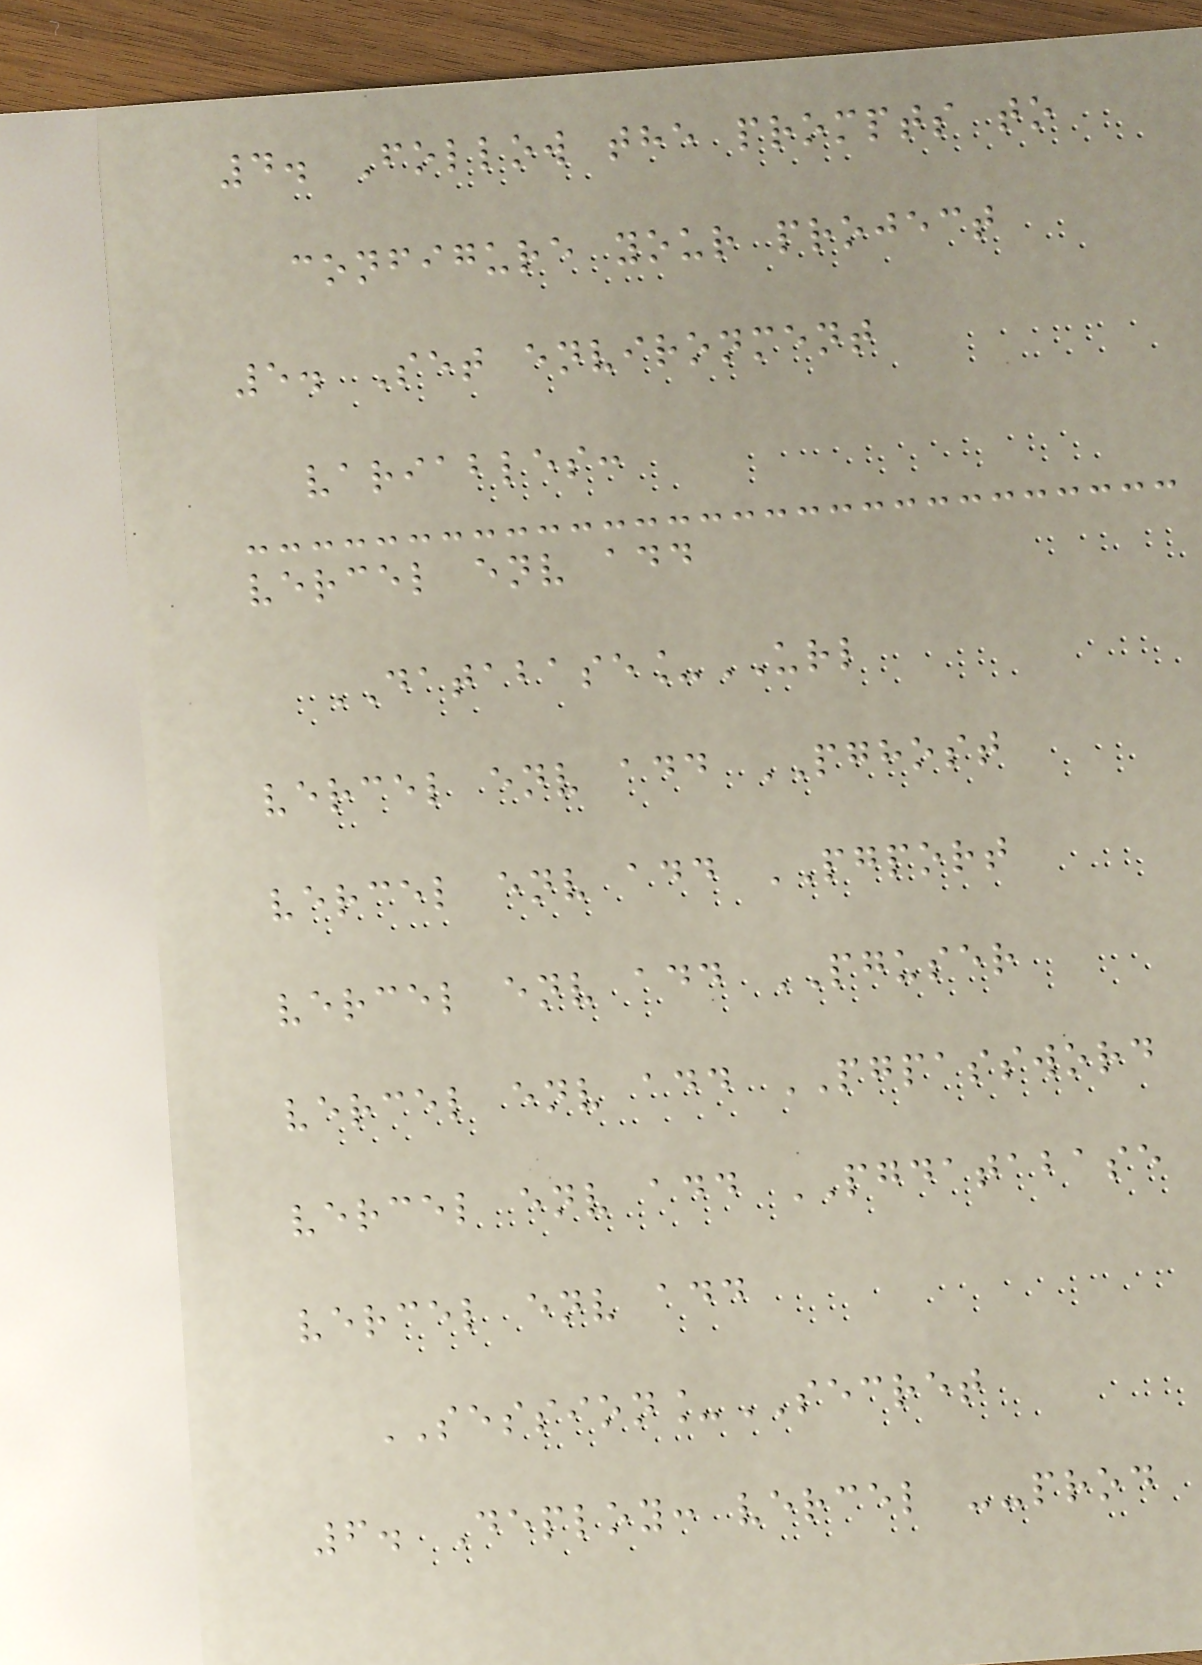4. Follow the prompts to
configure your project
5. Set environment
variables:
vercel env add
DATABASE_URL
vercel env add PGHOST
vercel env add PGPORT
vercel env add PGUSER
vercel env add PGPASSWORD
vercel env add PGDATABASE
vercel env add
SESSION_SECRET
6. Deploy: vercel --prod
